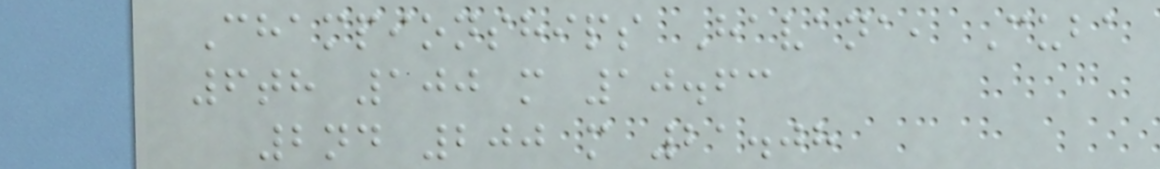Championships Havana, Cuba
6th 100 m 10.63
2nd 200 m 21.08
